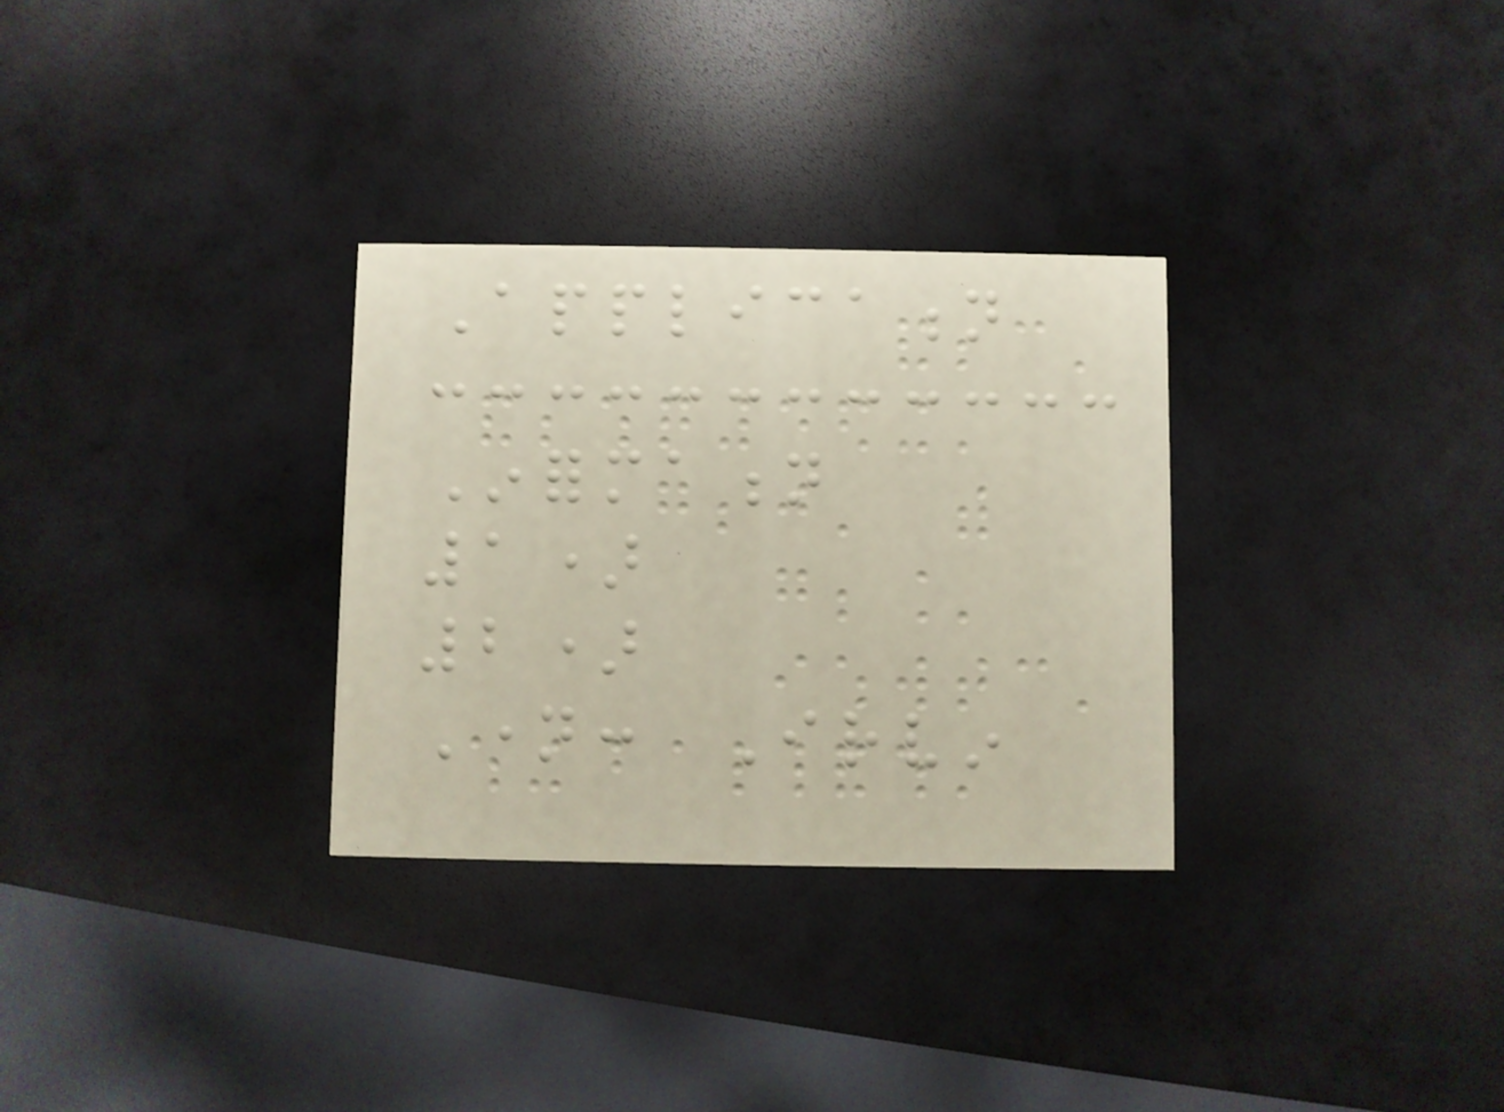Application
Information
1)
2)
Name: Irvin
